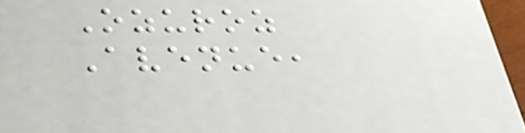Ozuroz
Avenue,
